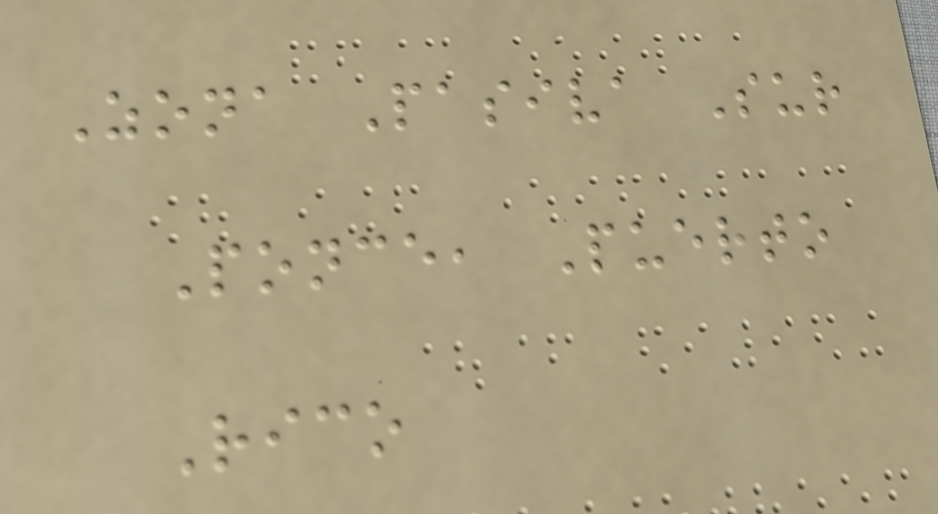Zona Pasiva Sur
Ponce, Puerto
Rico
